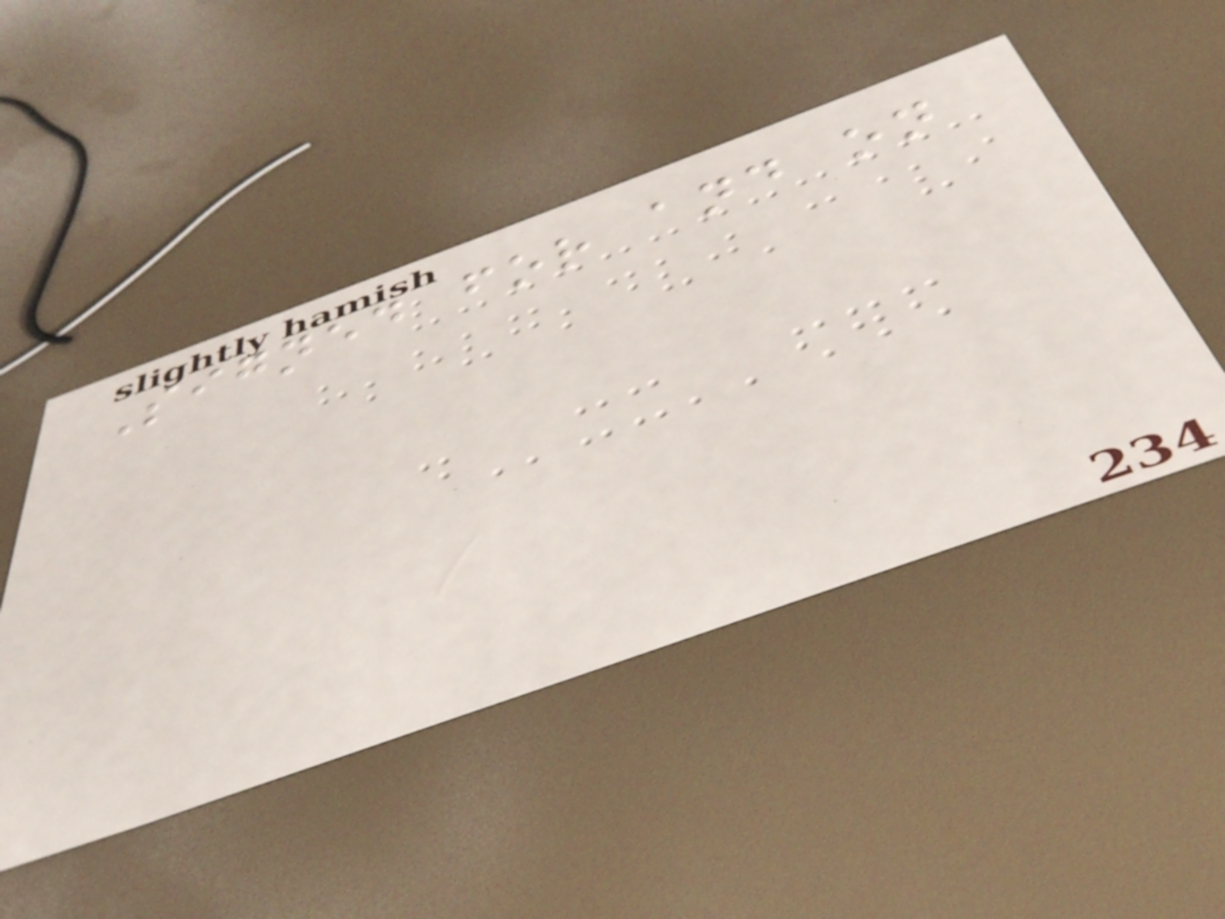Signed for and on
